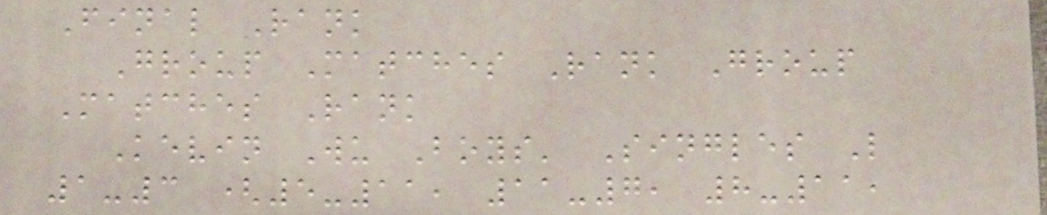Final Rank
Group Matches Rank Group
Matches Rank
Kevin Wu Boys' Singles L
1-3 (5-11, 11-7, 8-11,
